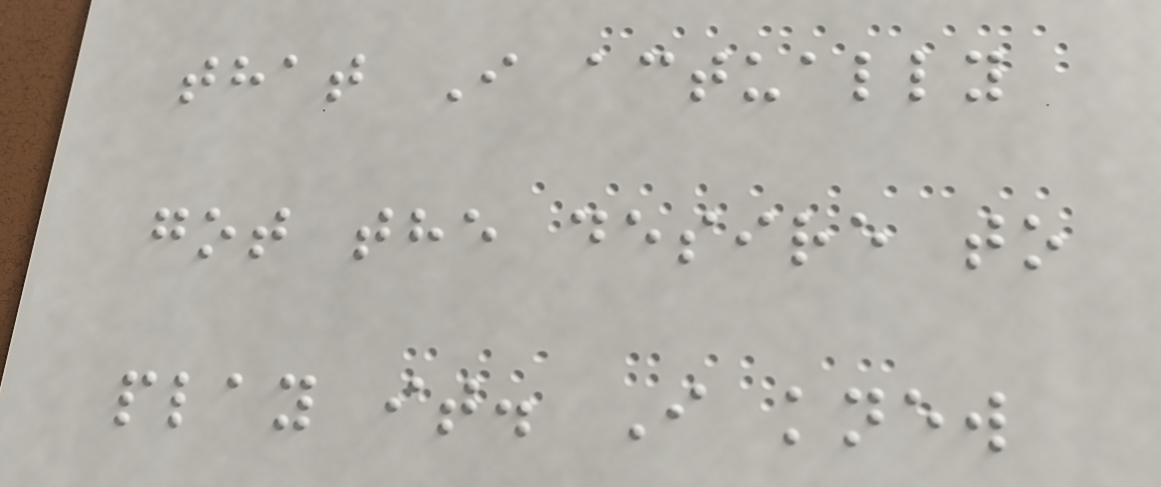that I actually
got the desire to
play it. I knew
